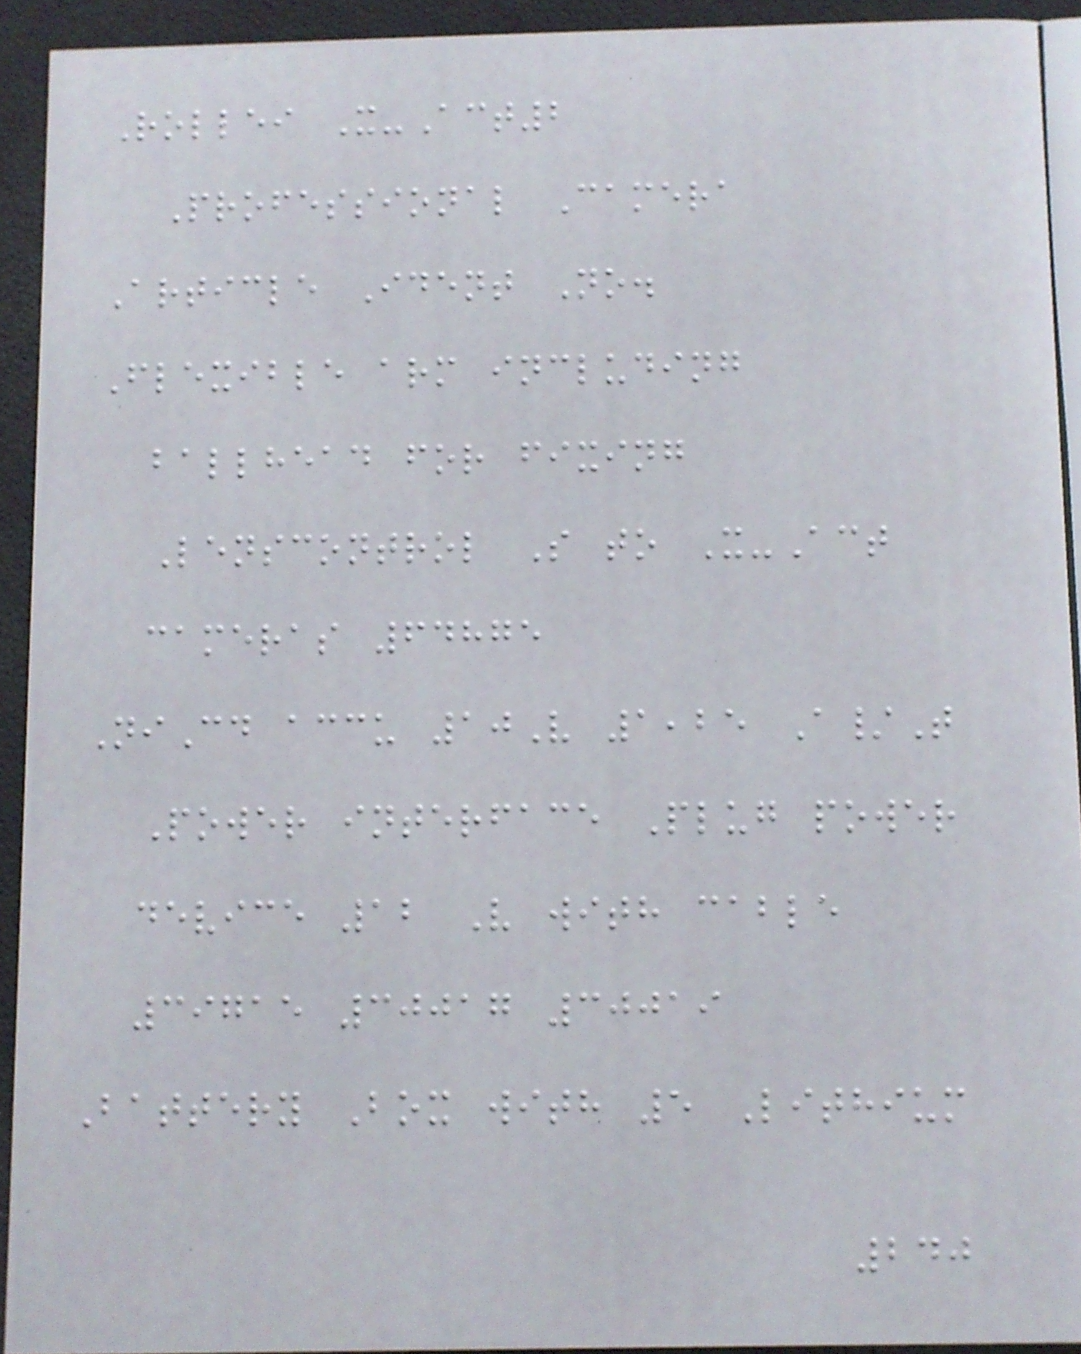Rollei X-Act2
Professional Camera
Article Ident No.
Flexible arm including
ballhead for fixing
Lenscontrol S to X-Act
cameras 64875
NiCd accu 10V 1,25 A/T
Power interface Plug power
device 12 V with cable
39715 30017 30019
Battery Box with 5 Lithium
240
